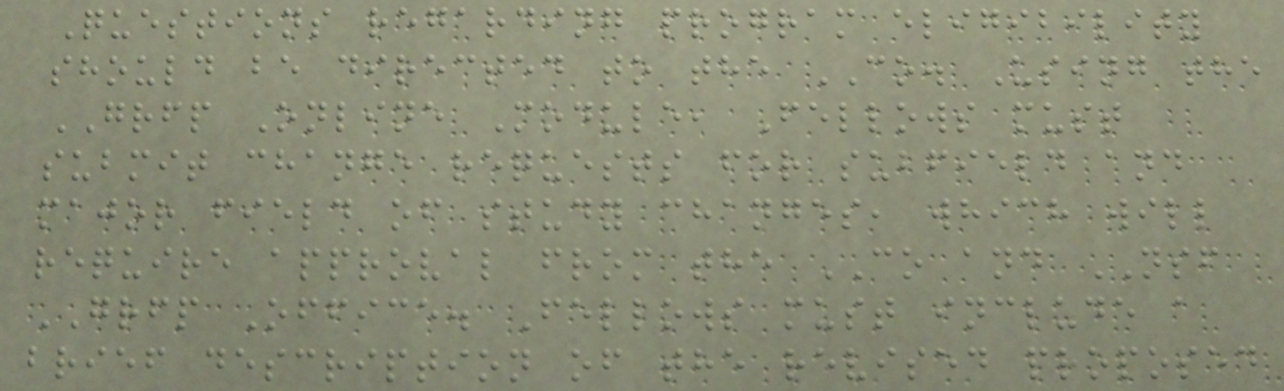Questions regarding program eligibility
should be directed to the CO. Using the
GRFP Online Module, Fellows must
submit change requests for subfield and
major field of study changes, which will
require approval from the CO and NSF
GRFP Office. Fellows must include a
brief description of the revised proposed
